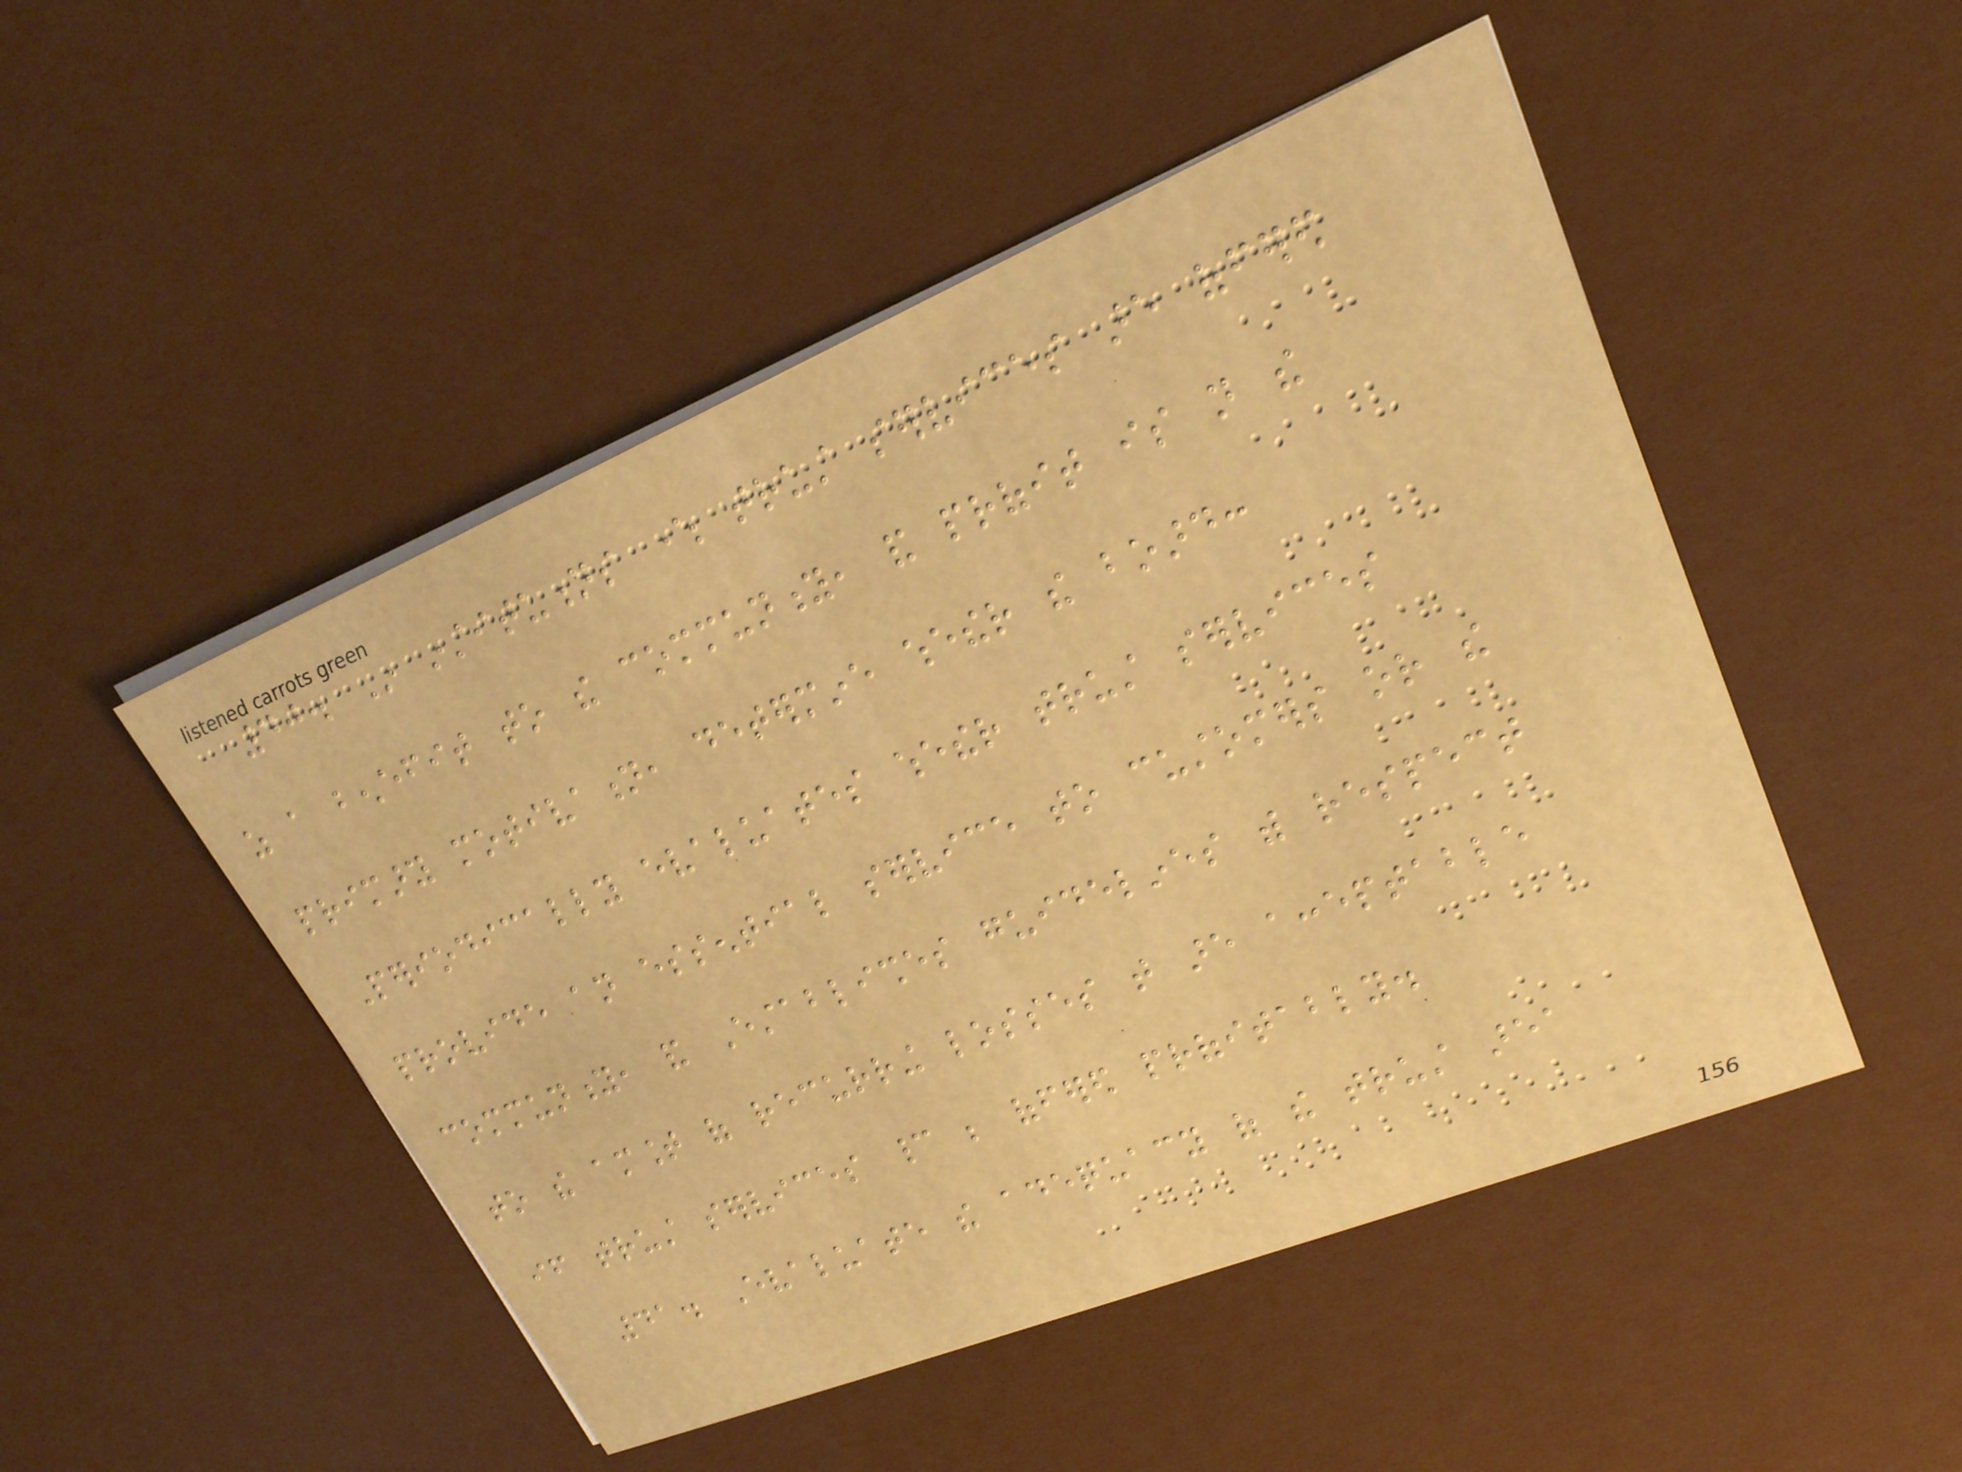40. In institutions where trust services are offered
as a benefit to the community, and profit is not the
primary motivation, determine whether the board:
Periodically evaluates whether trust services
provide an essential service to customers or the
community, and Establishes guidelines with respect
to the amount of recurring losses that are acceptable
if trust services cannot be offered profitably.
41. Evaluate the adequacy of the trust area
